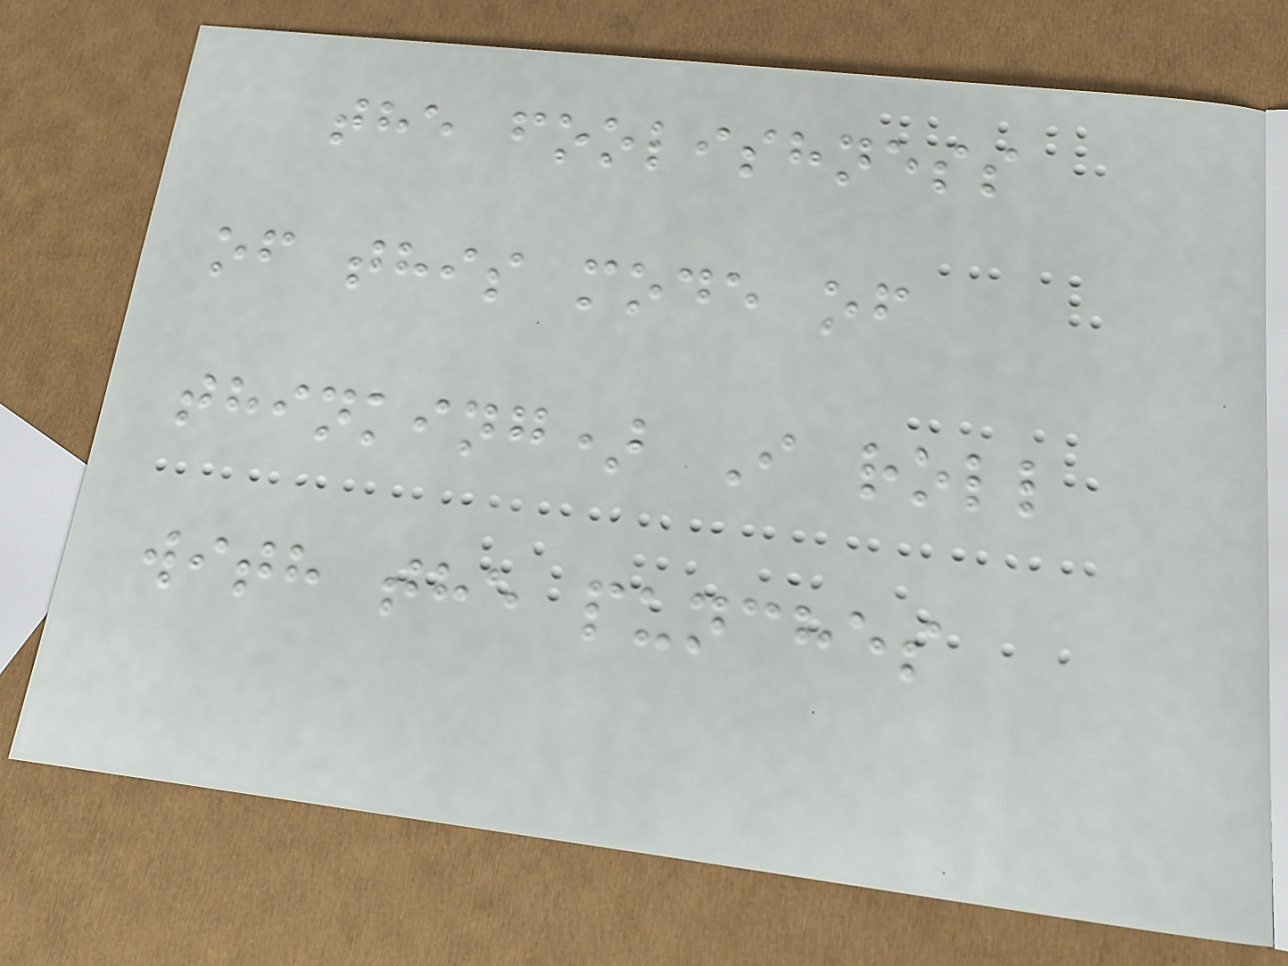the foolishness
of this mode of
thinking) I roll
with the punches
